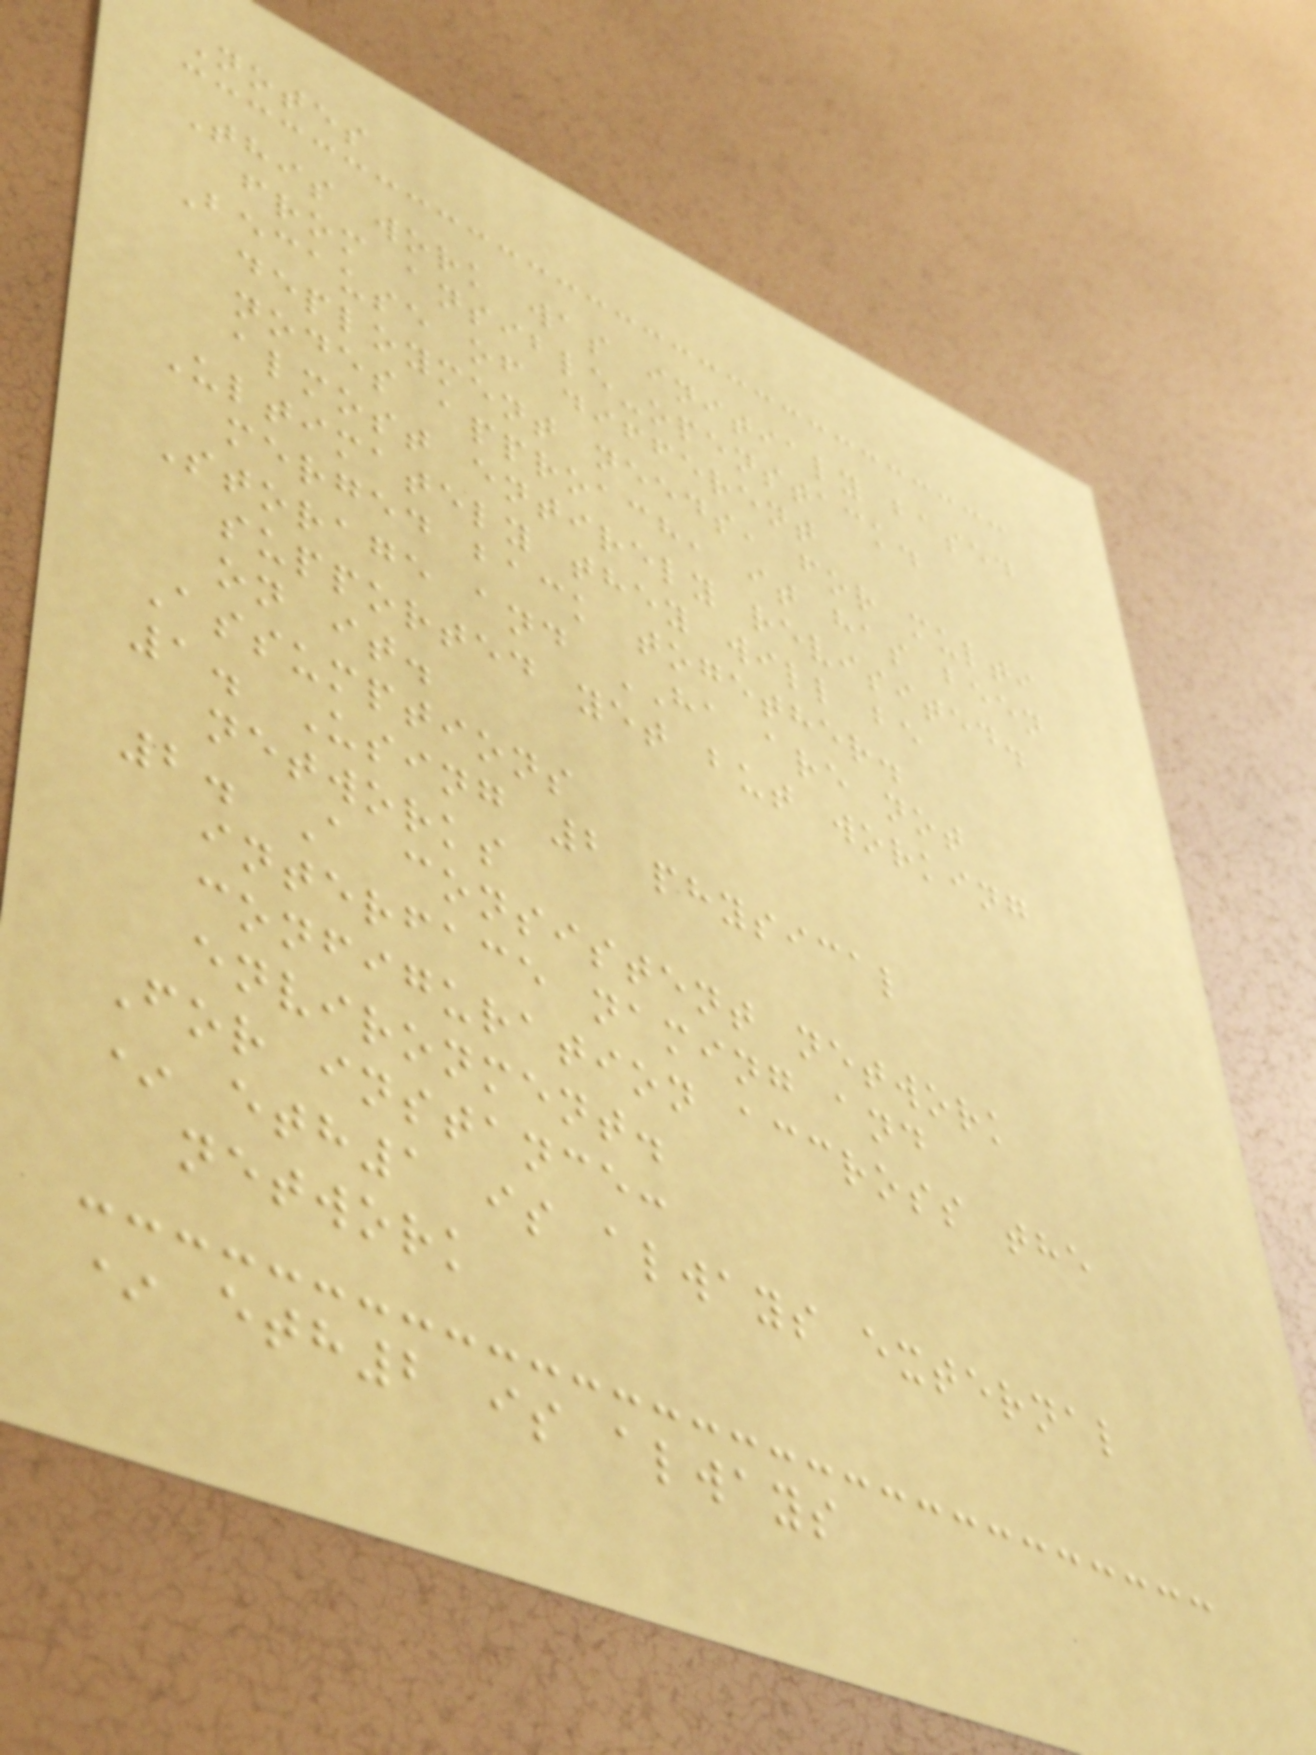Notes
This work was initialy based
from ansible-openstack.
Because of different
deployment needs, for multi
nodes approach, it has been
almost entirely revisited.
Ultimately they will be
merged back together.
Storage and HA are not
supported yet but working
on it.
Assumptions
1. Using 2 physical
networks
2. A consistent network
interface naming and
configuration accross the
environment.
For instance:
* eth1 is always external
network
* eth2 is always
